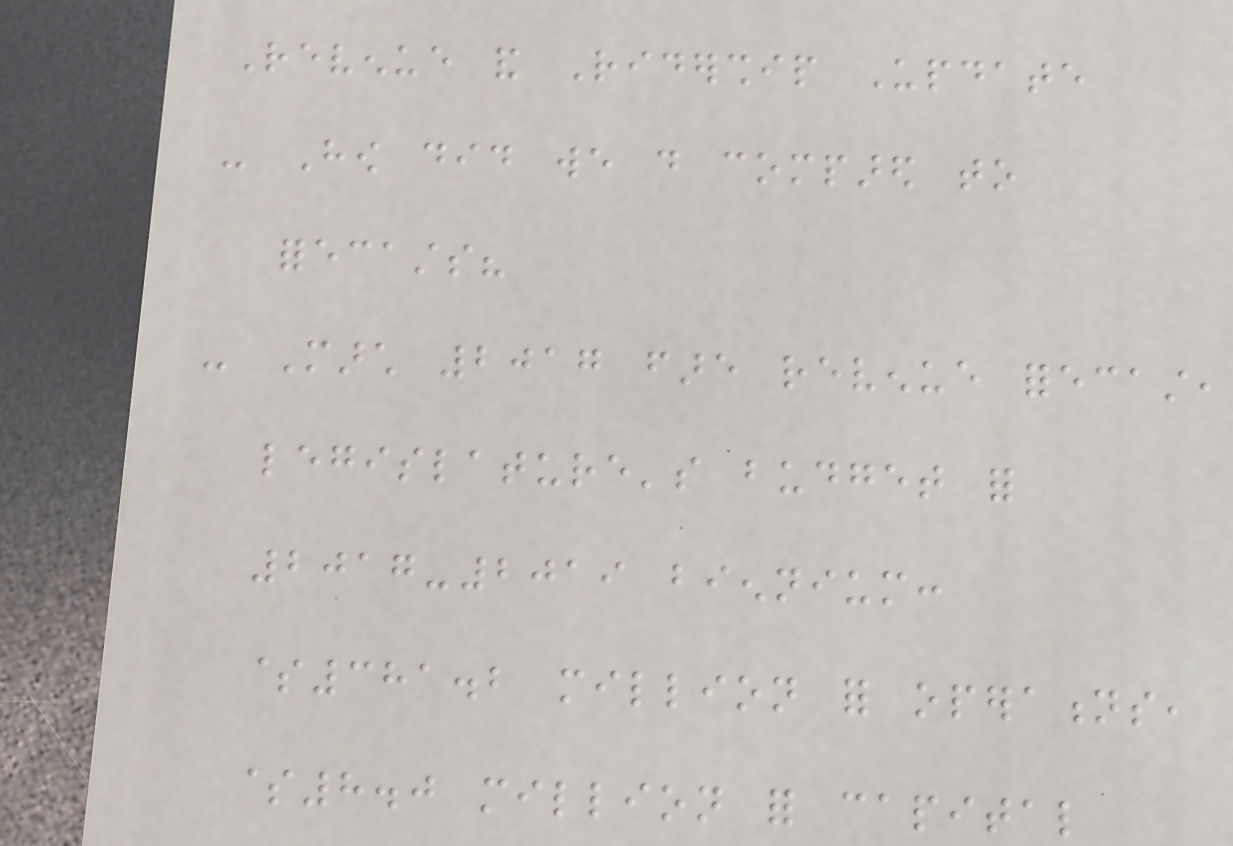Revenue and Ridership Update
- How did we do compared to
forecasts?
- March 2017 fare revenue forecast,
legislature's budget for
2017-2019 biennium:
$381.2 million for operations,
$8.0 million for capital
